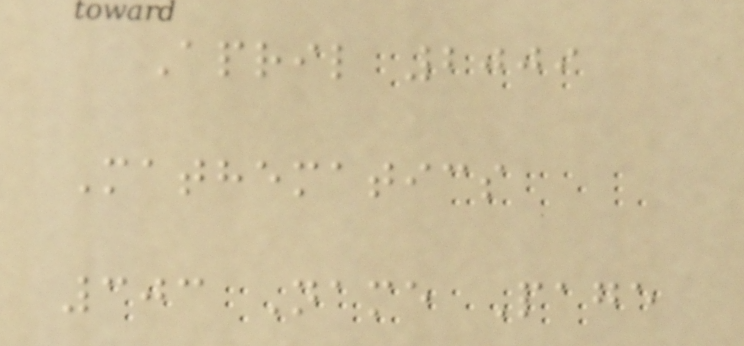April 2009
Mathematics
303 Name Page
